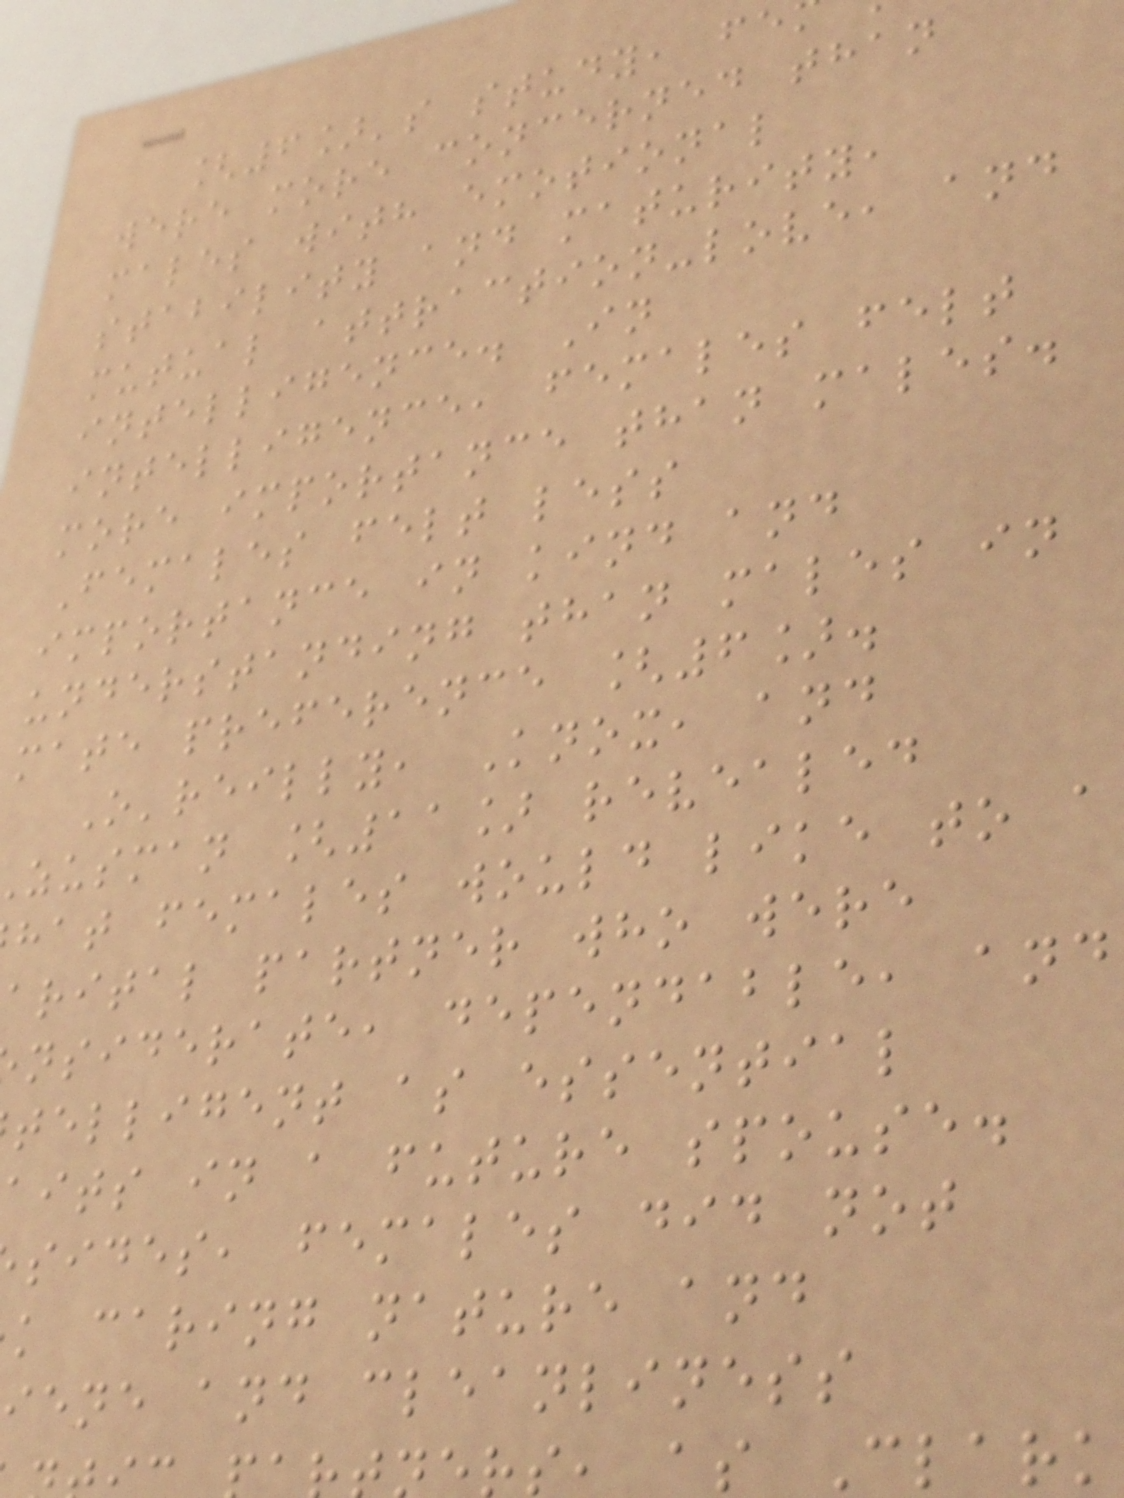[6]'s study, fe
were more concerned than
males with emotional
stability and maturity,
mutual attraction-love, and
intelligence. In
intelligence, females felt
more importance than males.
Females felt less
importance in kind and
understanding than males in
mate preference [6].
O'reilly, Knox, and
zusman [11] revealed
hat females would like to a
arital partner who were
nsiderate, dependable, and
telligent as essential
aits in a future spouse.
sides, females did not
k caring nature and
iene and cleanliness
rs, as Clark
